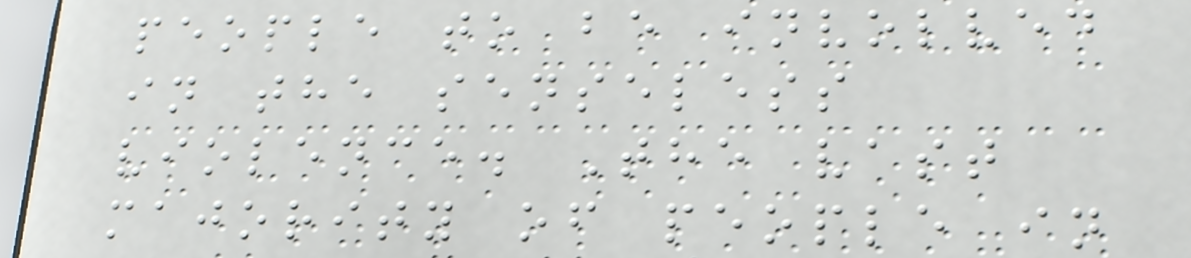people to be involved
in the senseless
violence. The vast
majority of people in
